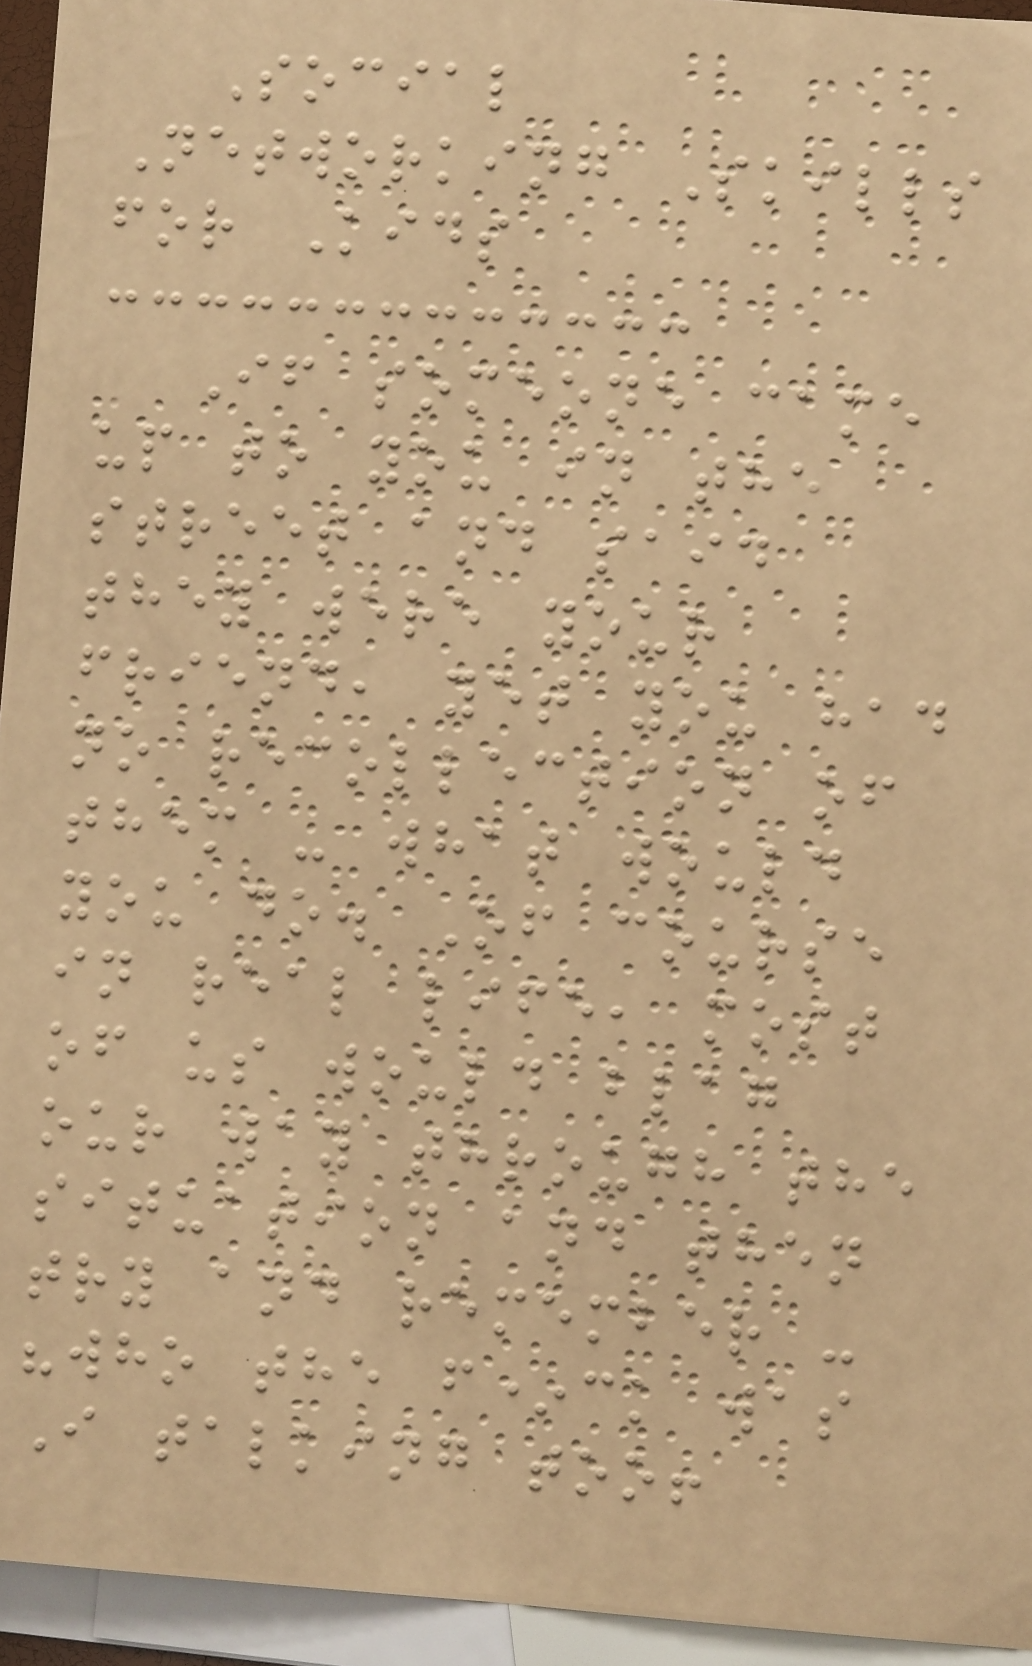Social
Networking Skills
for Kids
If someone came
up to you in the
street and said
they were your
friend, yet you had
no recollection of
them - what would
you do. Of course
in real life, most
of us would blag
our way through the
situation and then
try and remember -
"who the f*ck was
I talking too!
